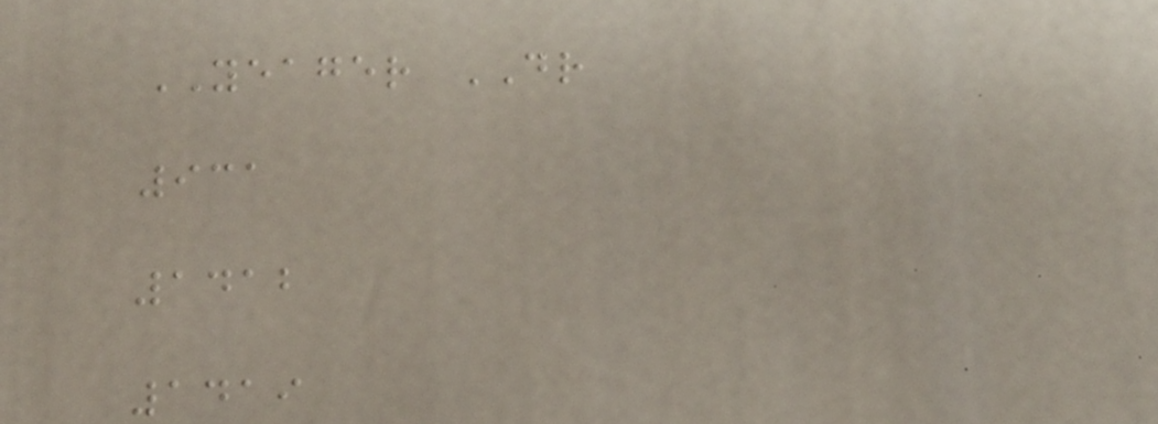YEAGER DR
931
1412
1419
